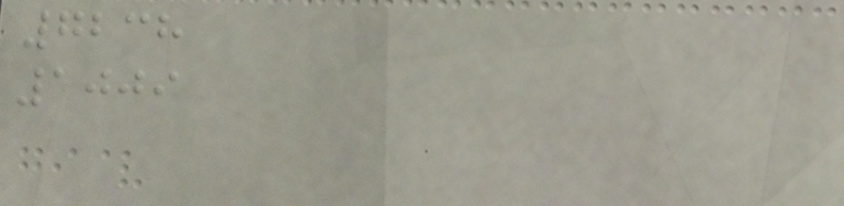7238
1009
